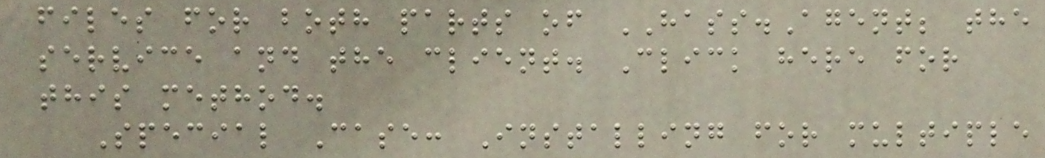files for both parts of HASS.Agent; the
service and the client. Click here for
this method.
Special Case: Installing for multiple
